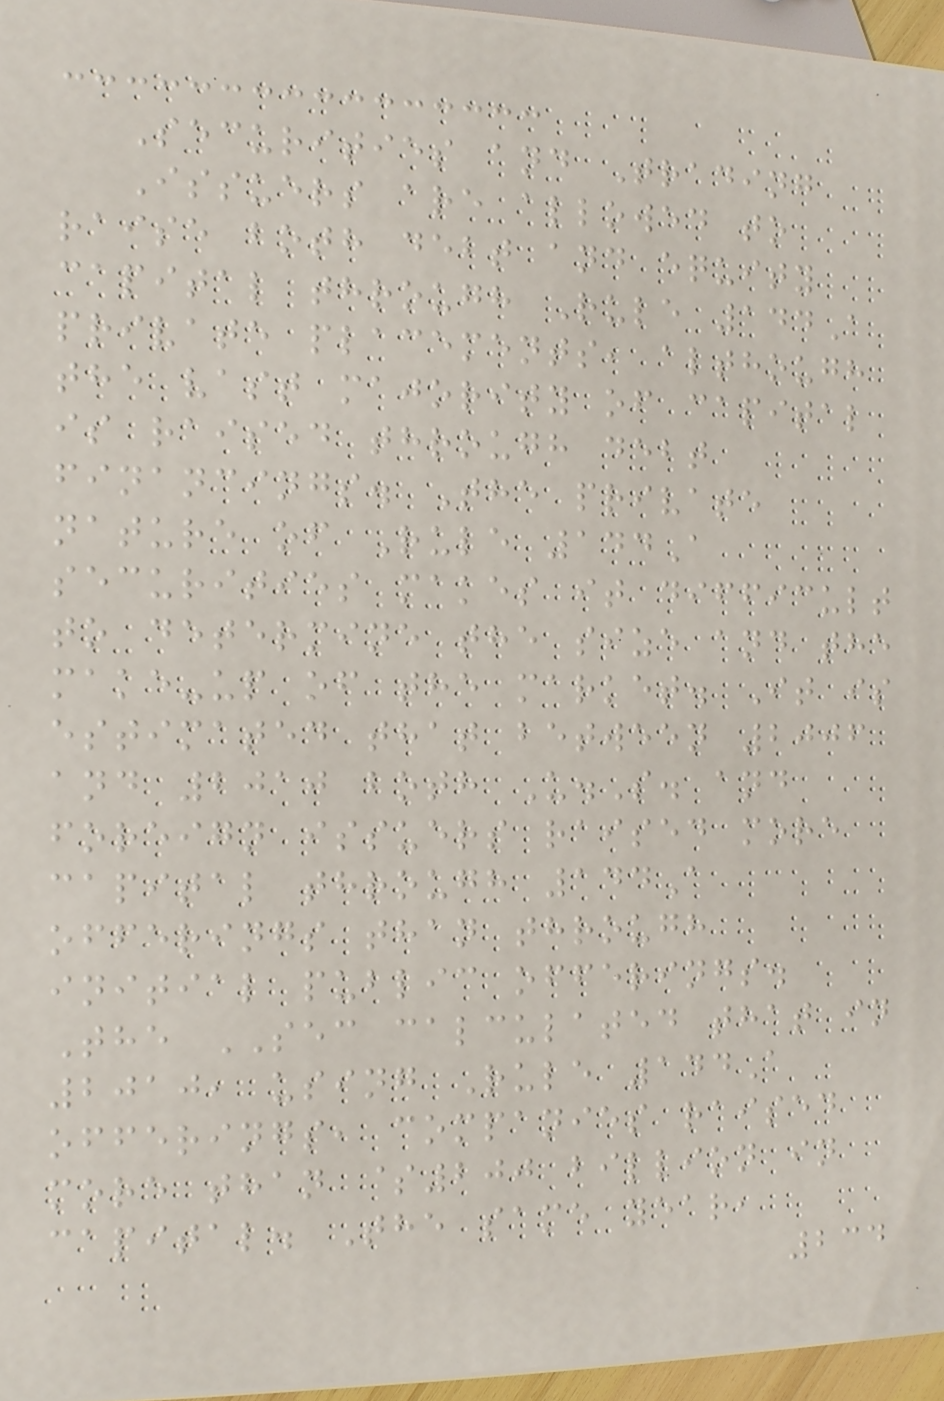Securities and Trading
Issuers are allowed to
raise both debt and equity
capital through Rule 144A
private placements, although
the vast majority of capital
is raised through debt
financings. The private
nature of Rule 144A
securities makes it difficult
to determine the size and the
make-up of the market. It is
estimated that between 2006
and 2010 both U.S. and
foreign issuers raised more
capital through 144A
offerings than through
initial public offerings.
The SEC calculated that in
2010, using Rule 144A
offerings, companies raised
more than $200 billion in
capital. The same year,
234
